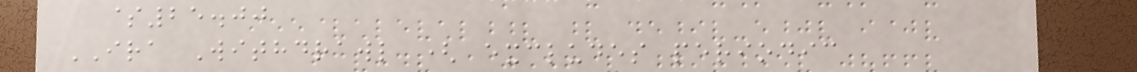$25.00
IRA Withdrawl ( excludes periodic
